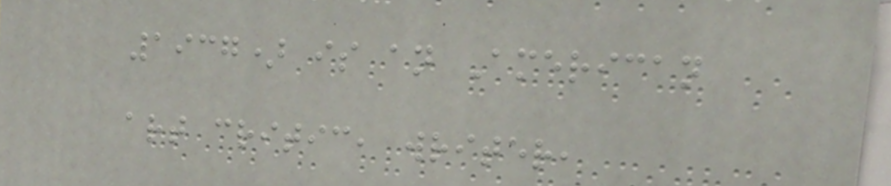1937) is an American
art critic, writer,
